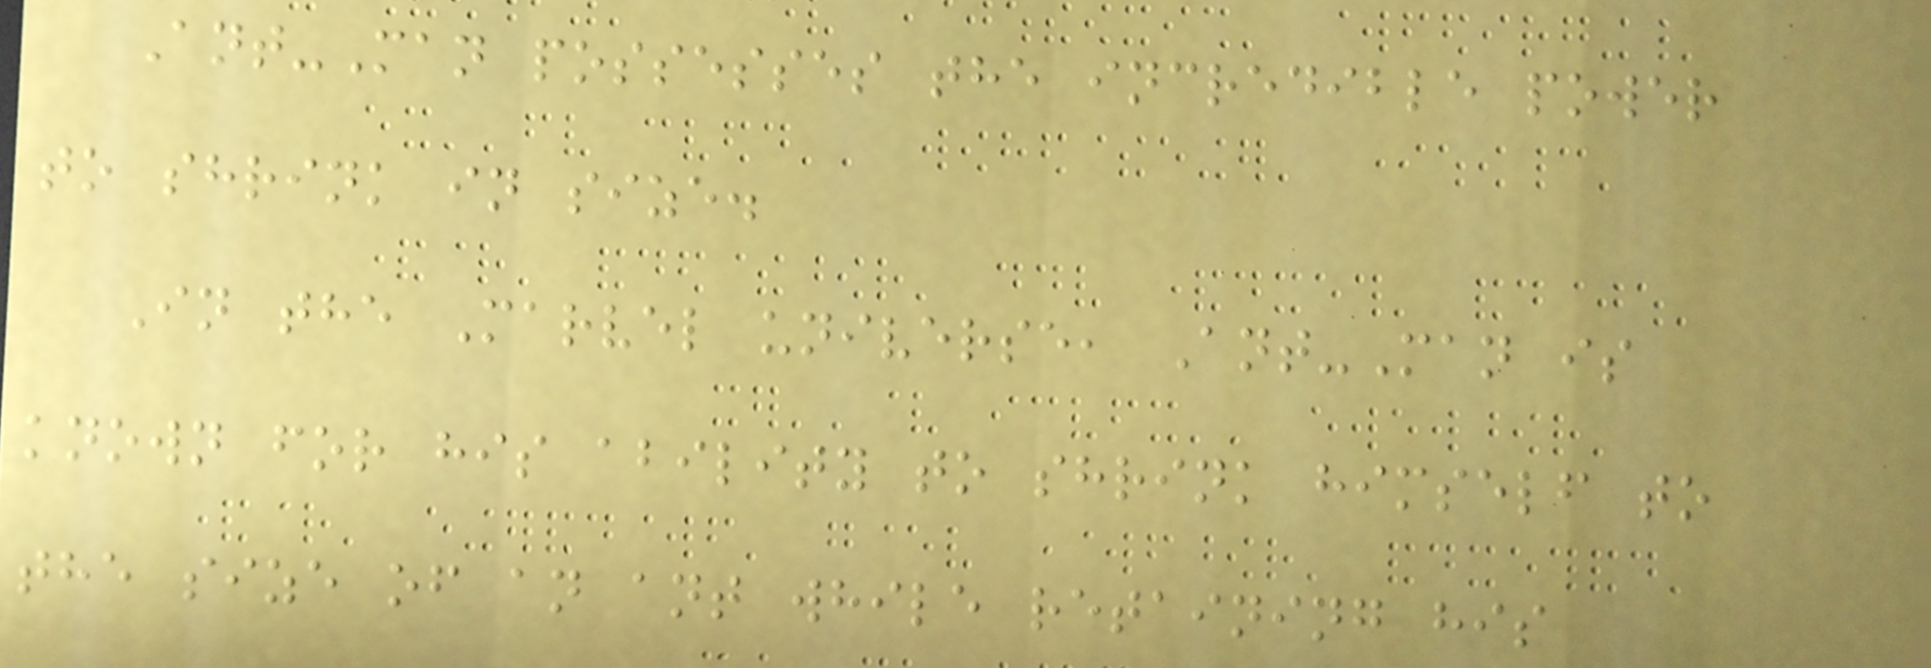Ant-Man possesses the incredible power
to shrink in size.
In the Marvel universe, Ant-Man is
known for his ability to shrink himself to
the size of an ant while retaining his
